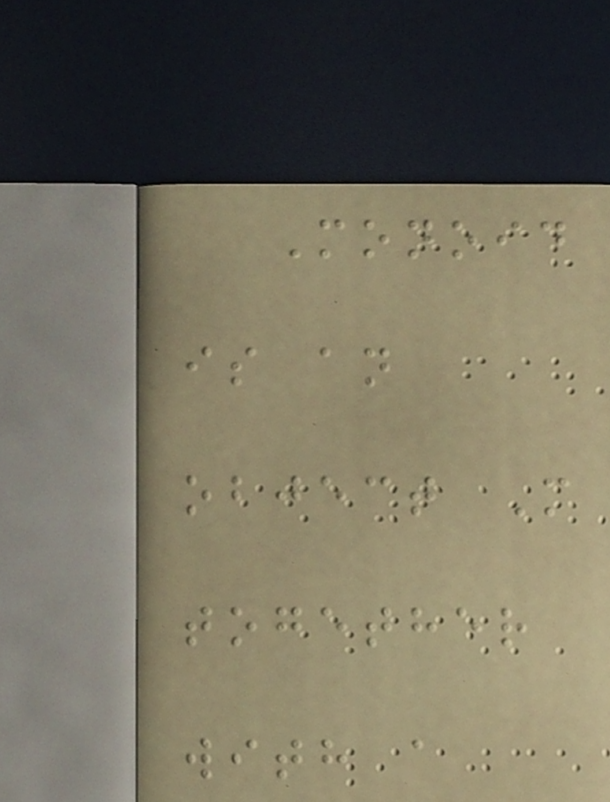Monoid
is an
object M
together
with a
